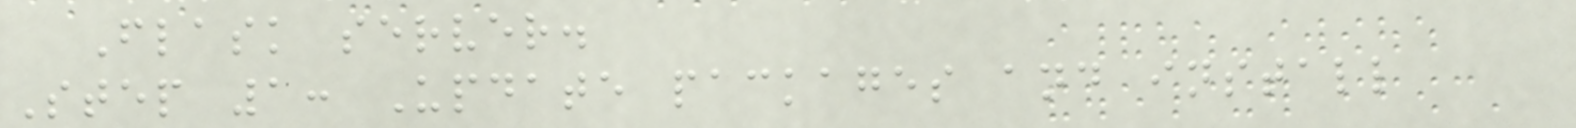Flask server.
Step 1: Update packages and install
